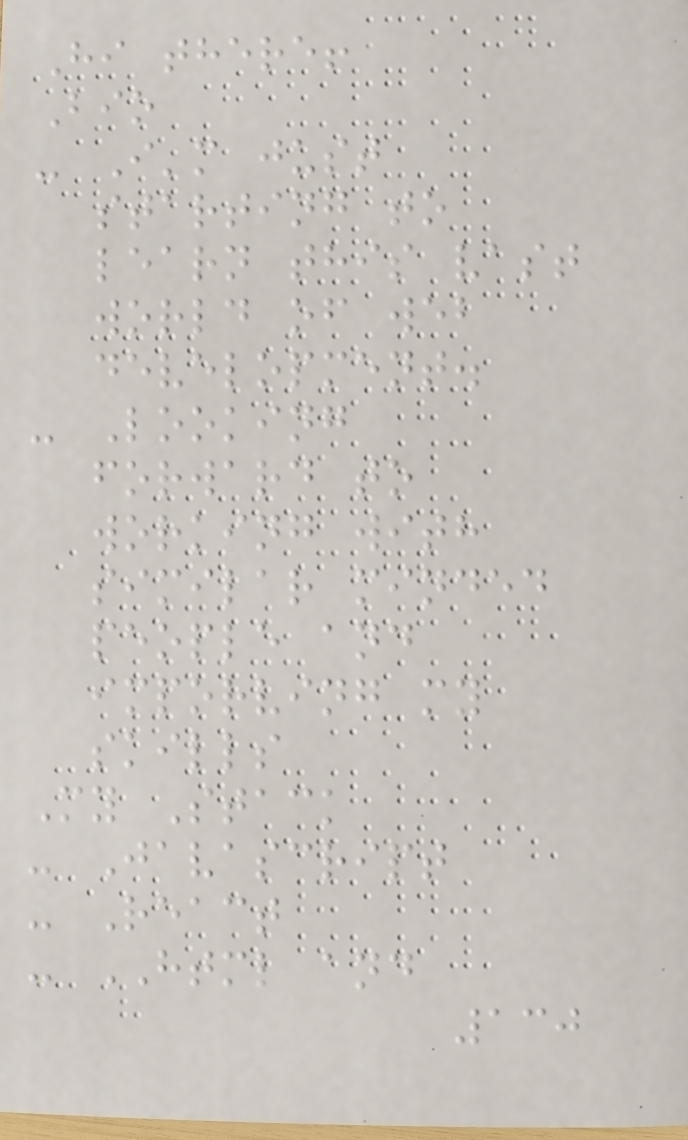Hi there!
Bio
- I'm just
starting to
learn this vast
world of web
development.
- Looking
forward to
working with
similar minded
people and
imporving my
skills
My Stack
- Javascript
- React
- HTML and
130
